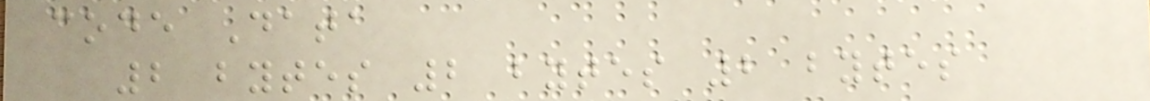code Data
2 bytes 2 bytes 2 bytes
